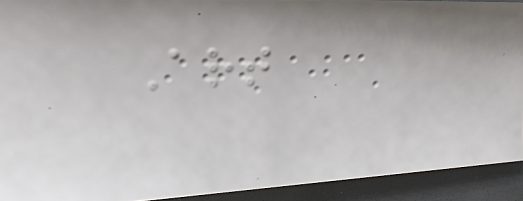Art
